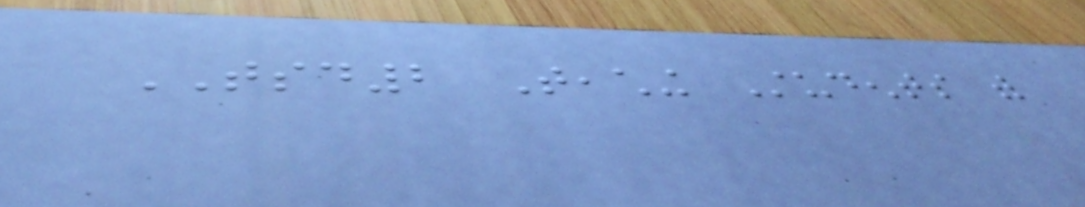TSD2 Teaching Students with
